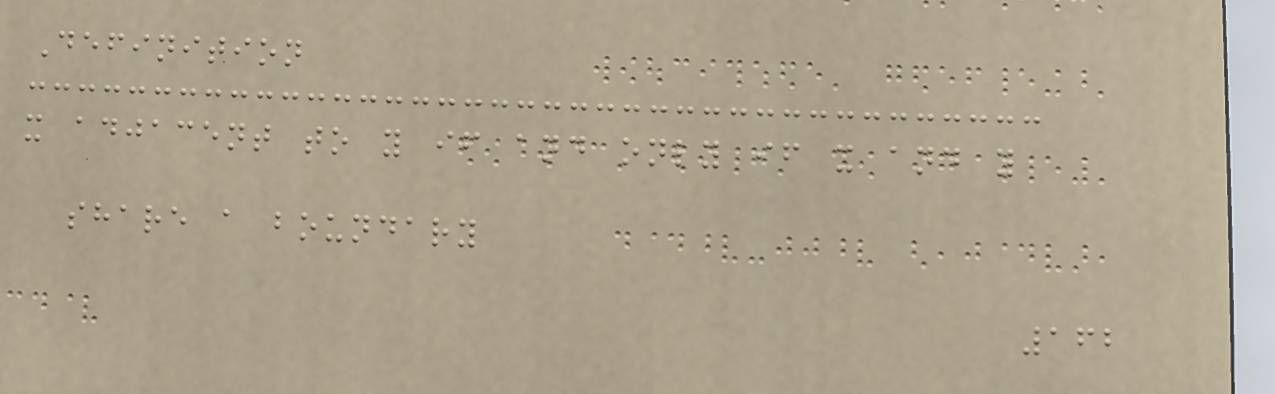Definition
x adjacent to y if and only if x and y
share a boundary
162
